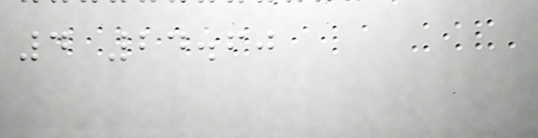4 24.60
